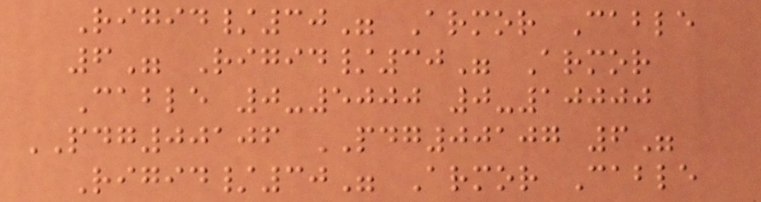Rigid/30" Armor Cable
6" Rigid/30" Armor
Cable 0-5000 0-10000
PDG00106 PDG00107 6"
Rigid/30" Armor Cable
